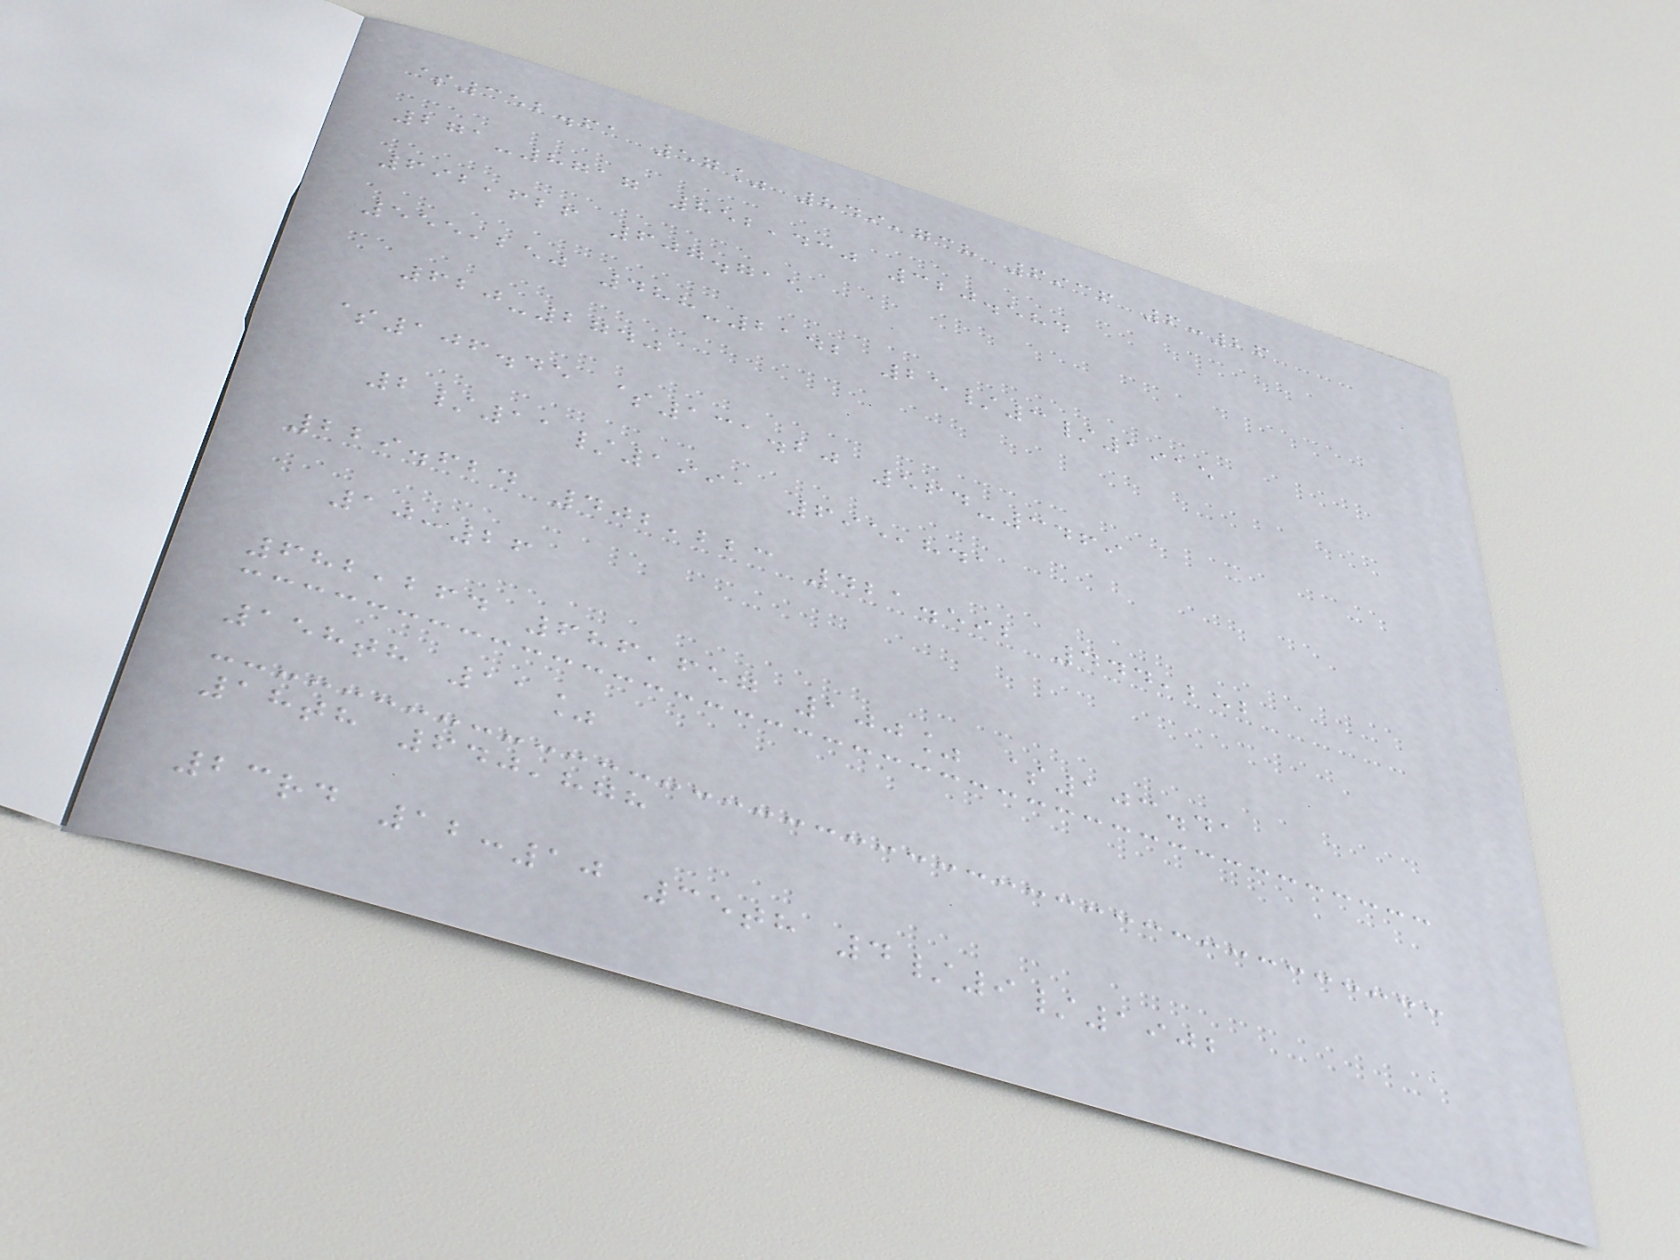$352.61 57% 849,738 6936 6:26
271-8717 852,430 320.584
692,626 607.715
555,250 488-2142 25/3/1915
620-2740
$106.45 $131.20 564-3469
2/11/1991 695,841
229.624 402,223 421.592 444,252
10:26
682,264 686,657 100% $103.41
158th 11%
18th 640,878
23rd 12:10 35th 4/9/1902
